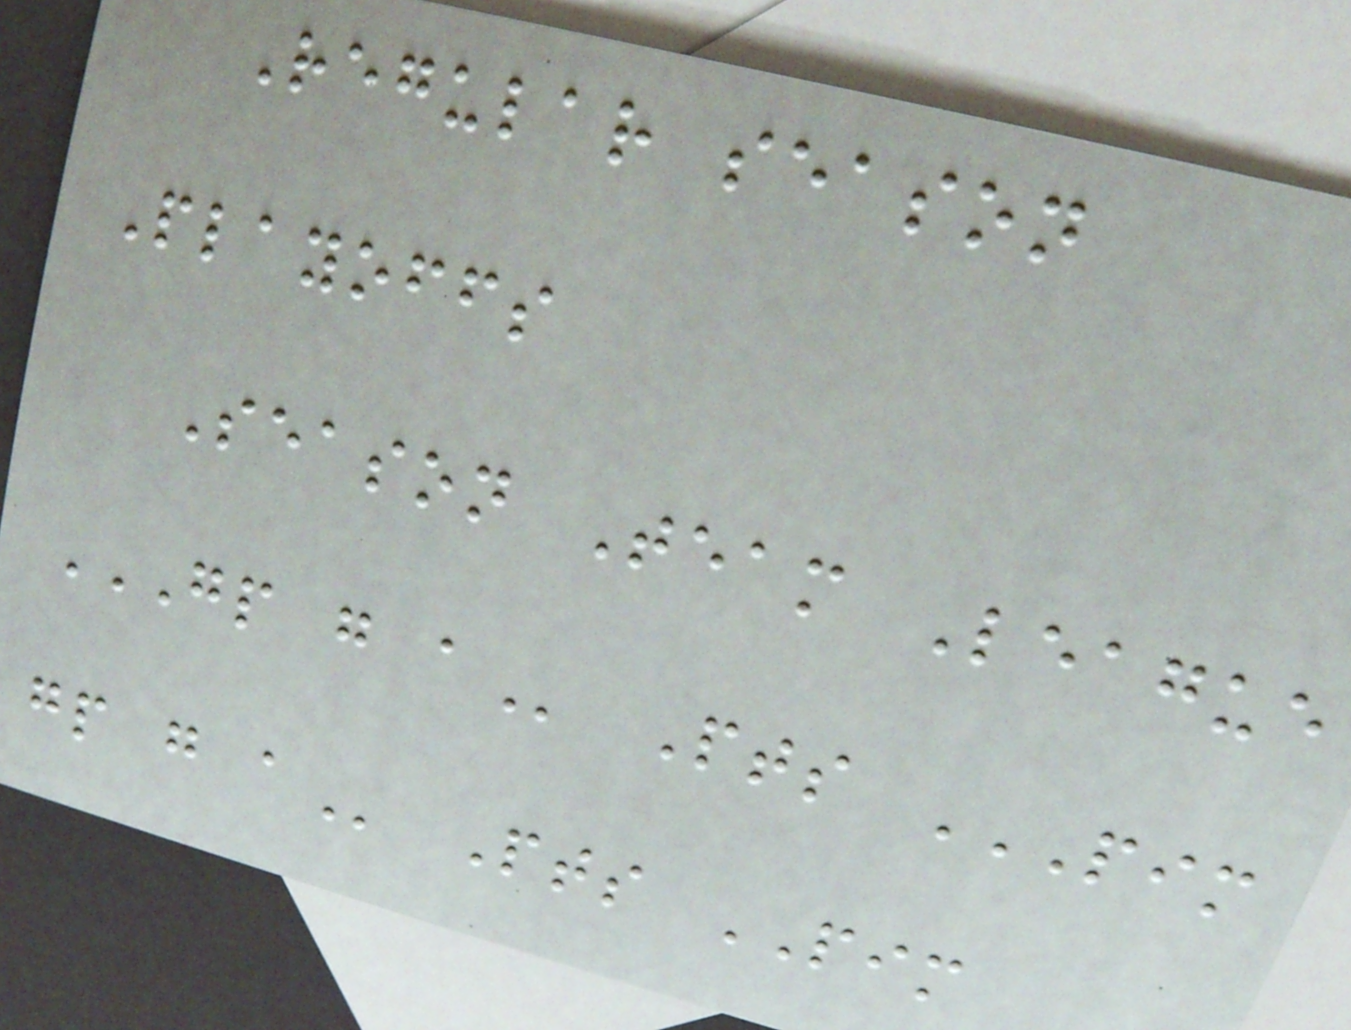Regular season
Playoffs
Season Team League
GP G A Pts PIM
GP G A Pts PIM
